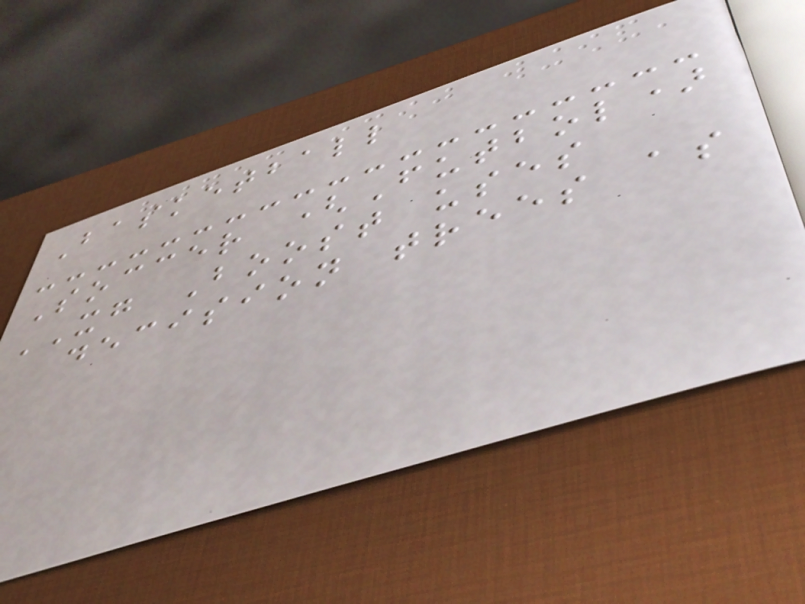Basketball
Soccer (Futbol)
XG Boost uses
decision trees as
